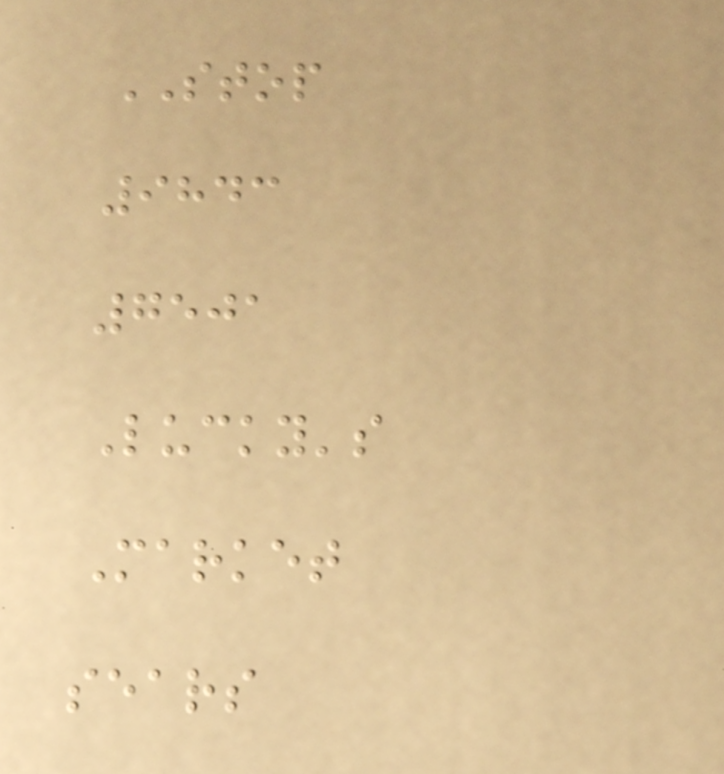STOP
9843
7501
Lucky's
Market
sears
